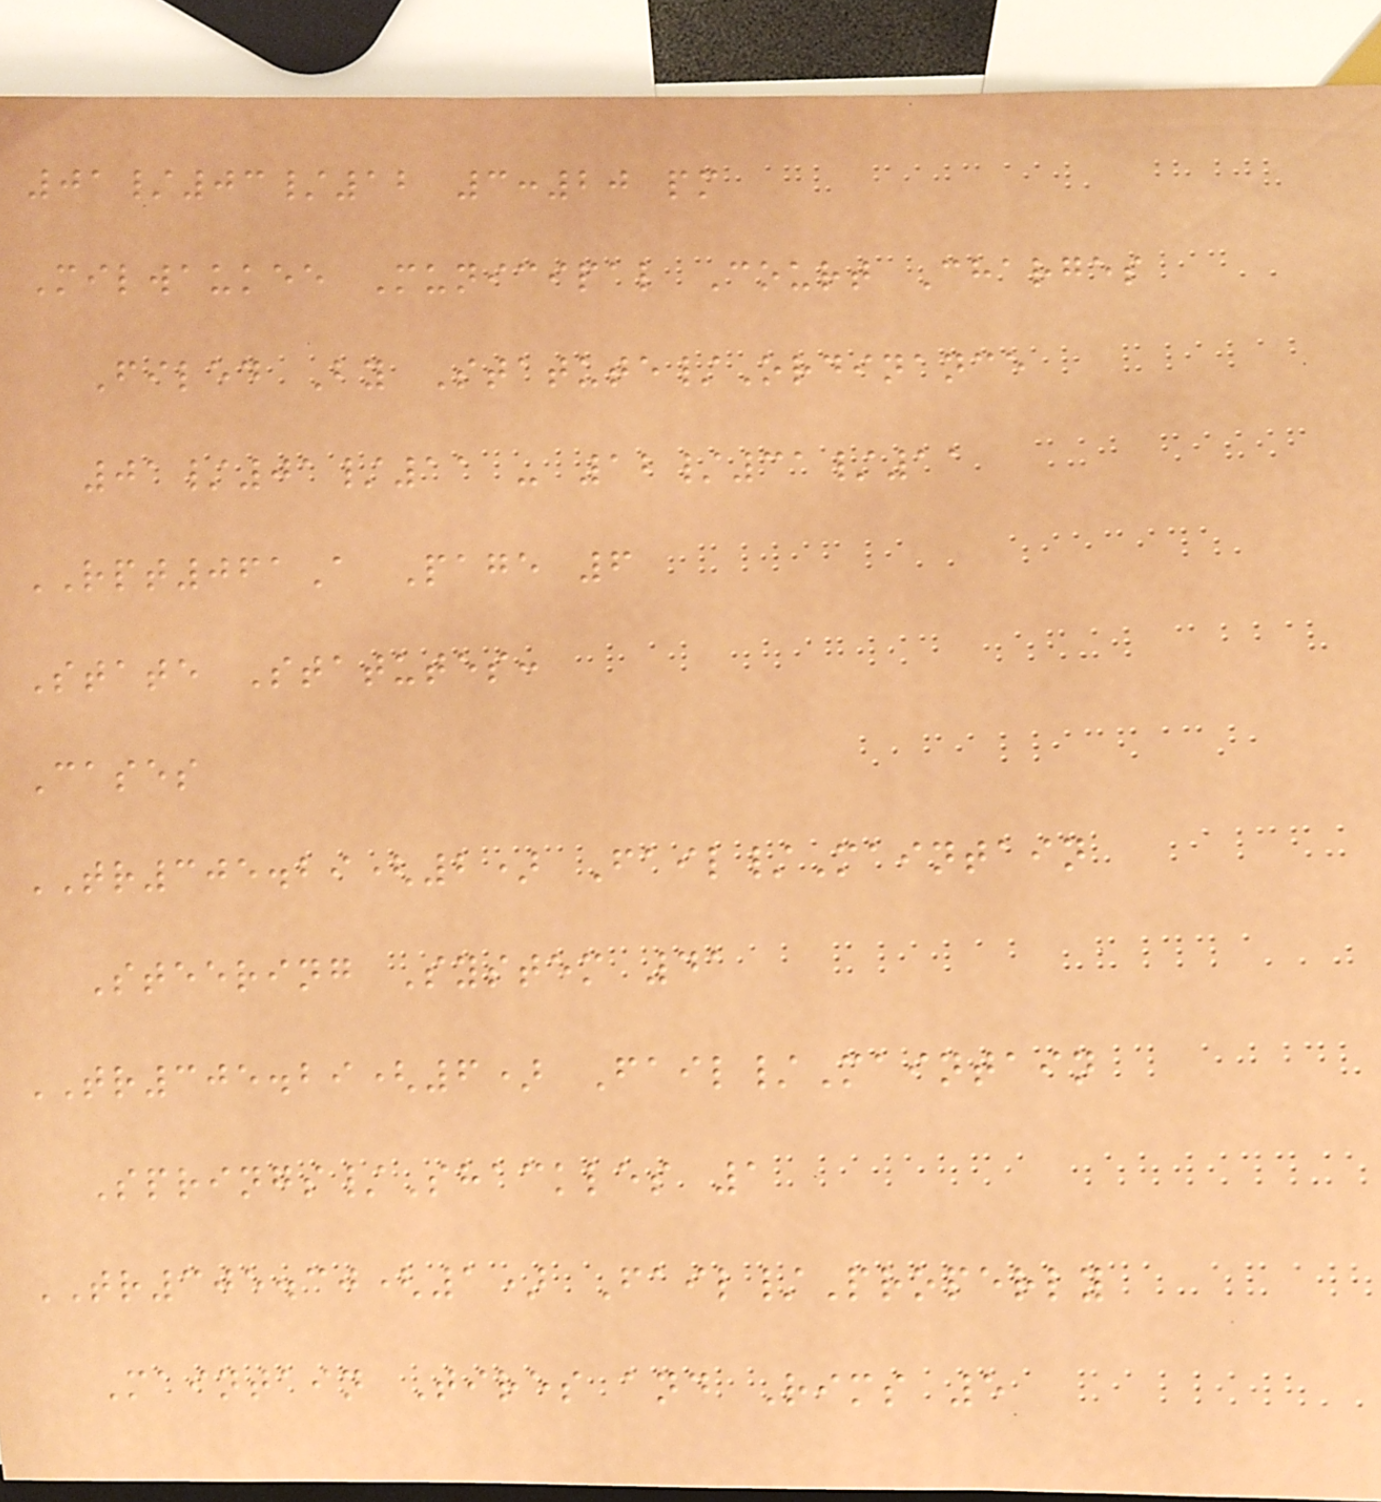01/03/12 3:20 pm
Milwaukee Municipal Court Charges
Filed By Statute/Ordinance
01/01/11 - 12/31/11
RPT061A Page 6
State Statutes:
Cases
TR305.29(2) Fail/Maintain
Steering System 41
TR305.29(6) Fail/Maintain
Springs/Shackles 1
TR305.30(1) Fail/Properly
Maintain Tires and Rims 5
